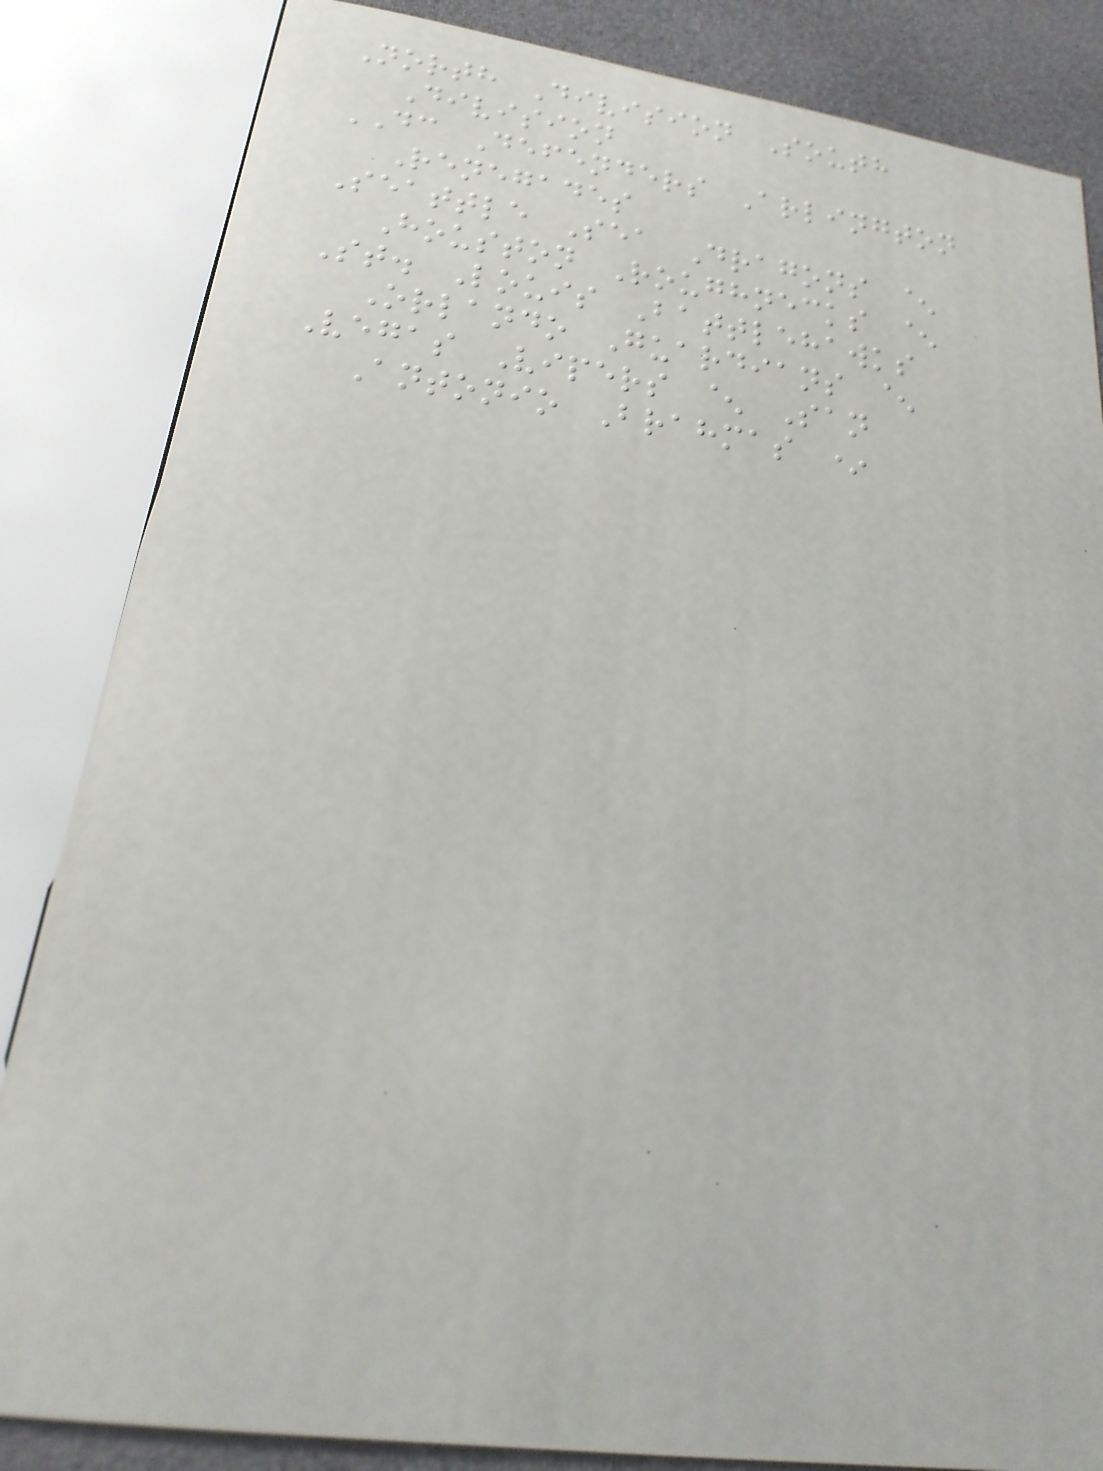North Division South
Division
DC Defenders Arlington
Renegades
Seattle Sea Dragons ^
Houston Roughnecks ^
St. Louis Battlehawks
Orlando Guardians ^
Vegas Vipers ^ San
Antonio Brahmas *
